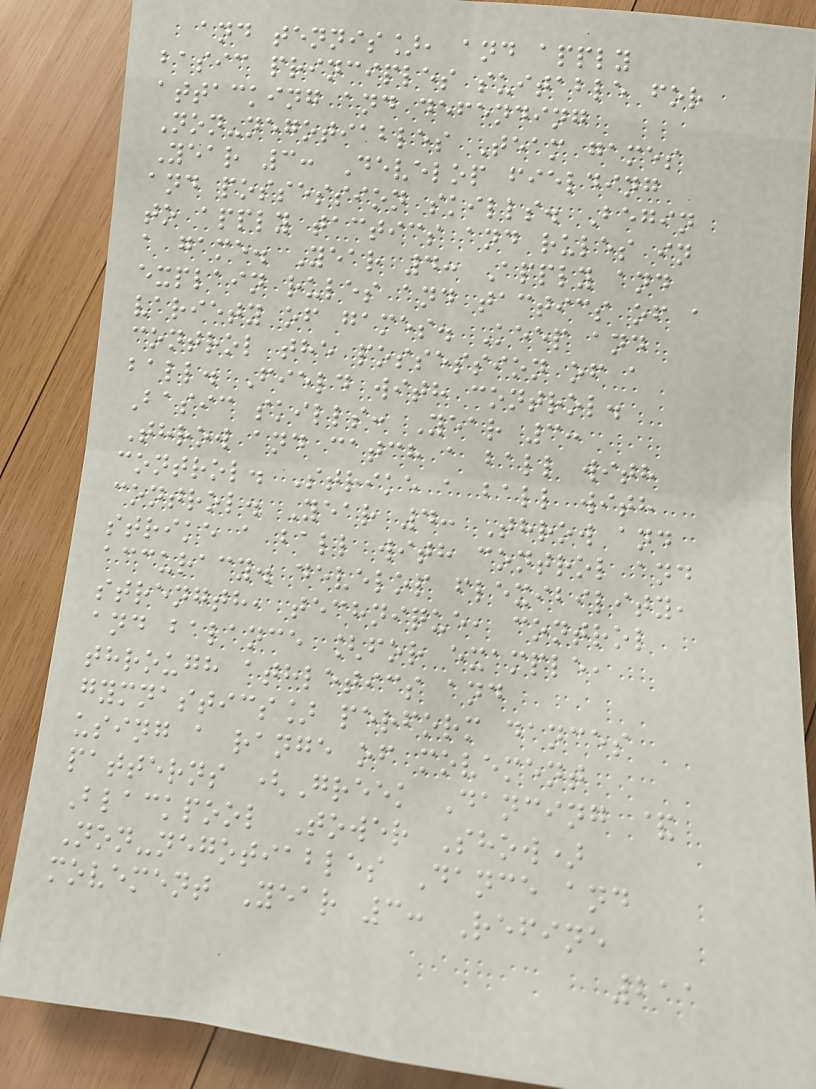and tennis], and apply
basic principles suitable for
attacking and defending
Non-negotiables Team games
Year 3: Develop fielding
and possession skills. Begin
to apply tactics and rules in
a game. Year 4: Apply and
explain rules and tactics of a
variety of games. Keep and
control the possession of a
ball. Field with control.
Basic skills: Year 3:
Throw and catch a ball with
control. Strike a ball with
control. Year 4: Throw and
strike a ball with control and
accuracy. develop flexibility,
strength, technique, control
and balance [for example,
through athletics and
gymnastics] perform dances
using a range of movement
patterns (Greek Dancing &
Blackpool Tower Show)
Non-negotiables Dance and
movement Year 3: Refine
211
